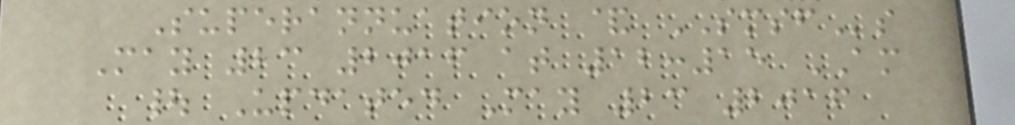Superannuation & SMSFs
May 23 2016 at 12:15 AM
| Updated May 23 2016
